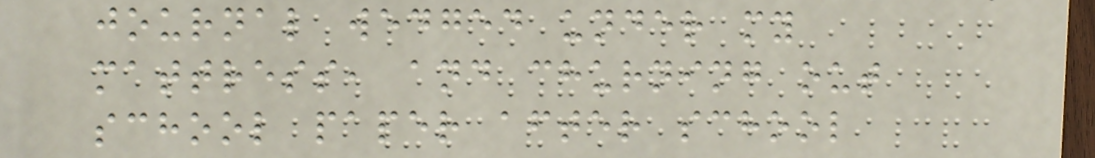journal wedged under my
mattress, and churning out
school paper after school
